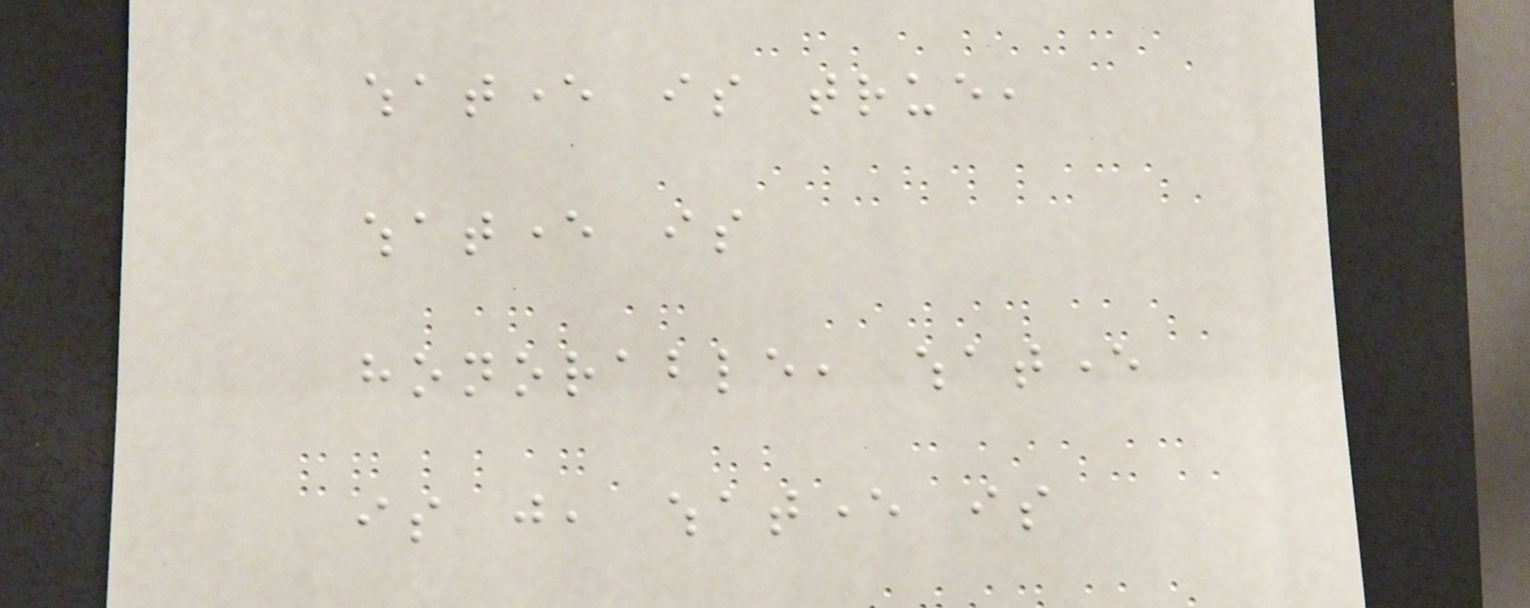whatever is true,
whatever is
honorable, whatever
is just, whatever is
